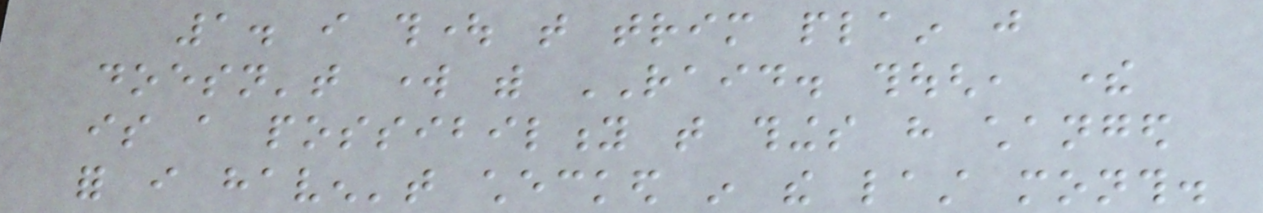1. i thought that trim plain just
doesn't work with RAID. though, there
is a possibility that things have changed
for i haven't checked in the last month.
